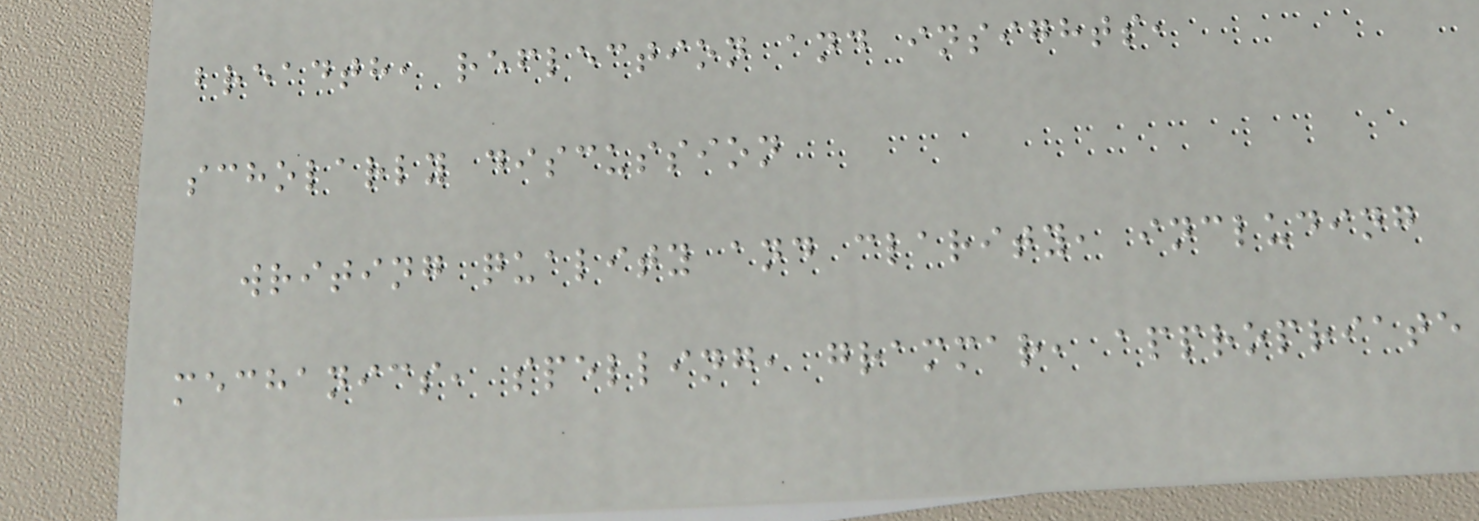breadth, reflection and insights,
scholarly discussion
writing quality and clarity, including
mechanics, spelling, grammar, appropriate
